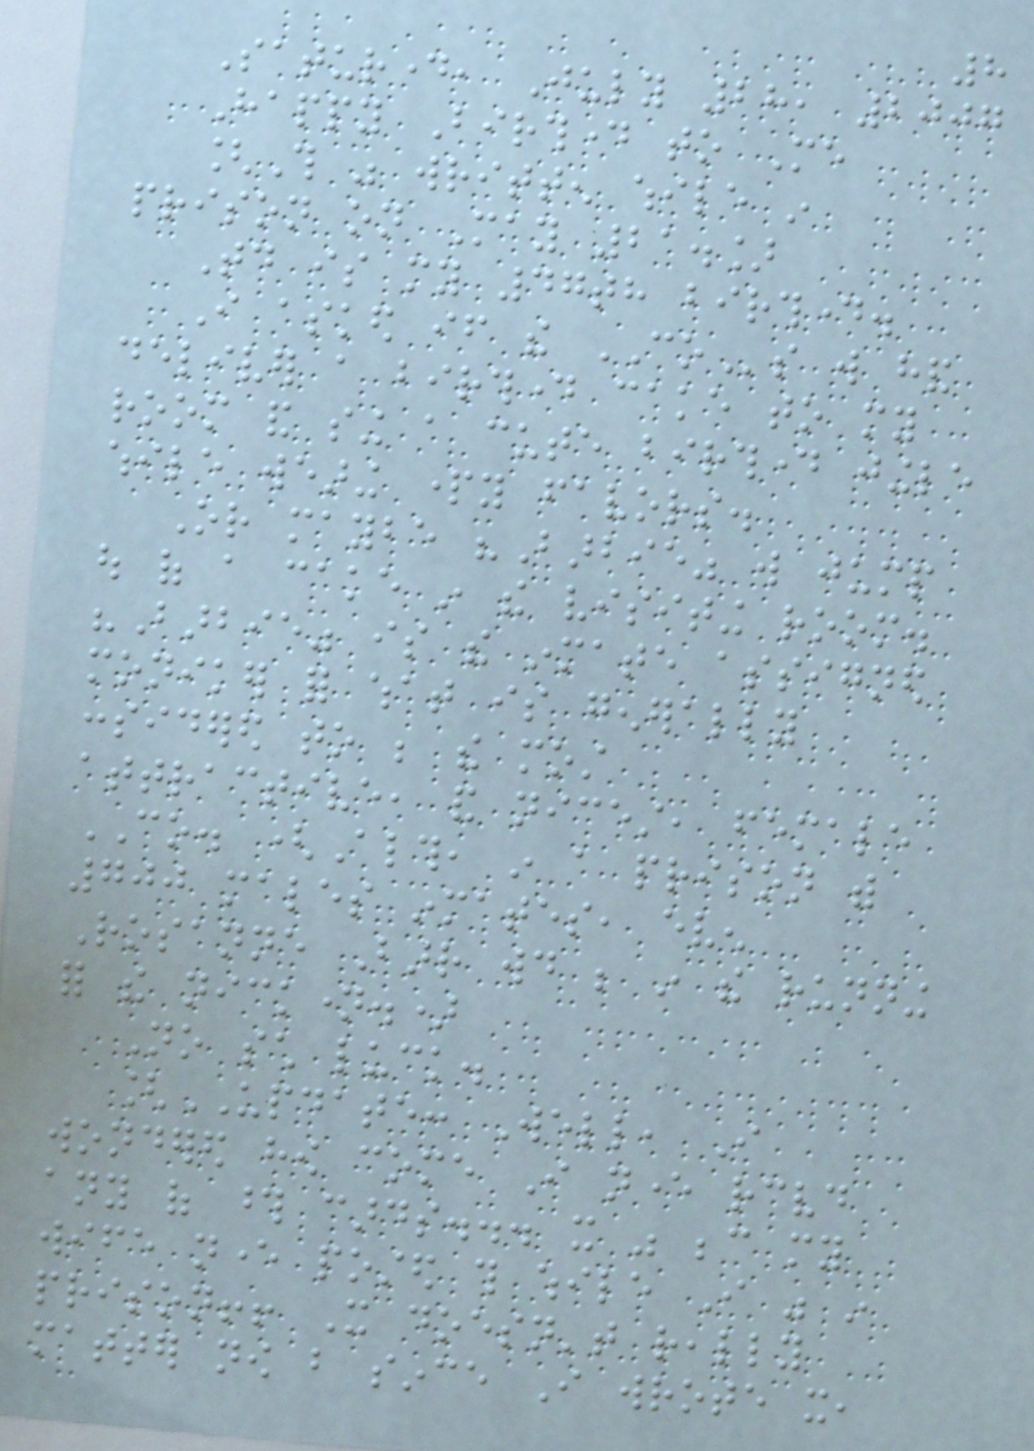8
Saturday, July 28, 2007
Happy Birthday to Me
[This was written while in
prison on May 21.]
Today is my 47th birthday.
I asked if the COs will hand
deliver a birthday cake to my
room and sing a cute birthday jingle
while wearing party favors.
Or maybe "Barbie" will jump
out of a cake in the visiting room.
"Barbie" is the inmate assigned
moniker for what is generally
considered to be the most
attractive, and nicest, female
CO. (Although, in a prison with
700 males inmates, even
Rosanne Barr would be in the running
for the nickname.)
No such luck.
[UPDATE: Well, I
wondered how come I never received
any of those cards... it was because my
wife never posted this while I was in
prison!! It doesn't really
matter now but since I wrote it,
